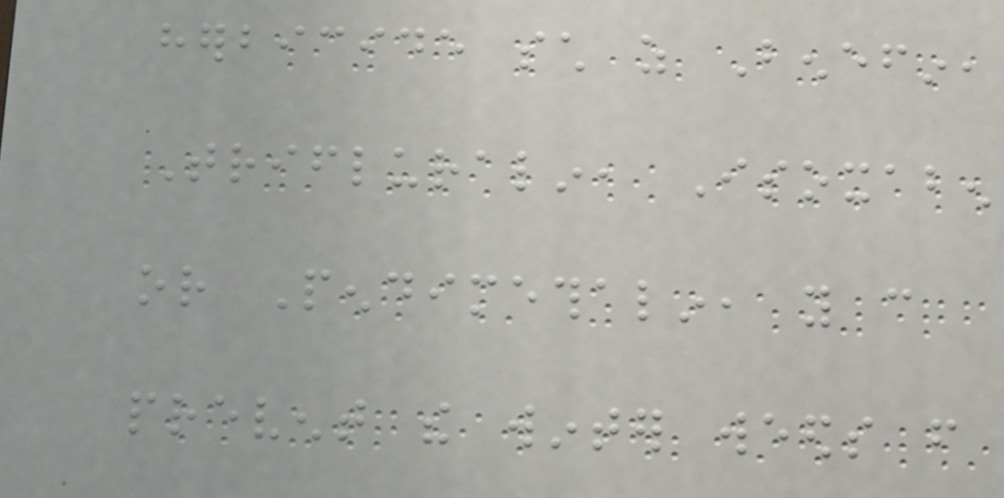herbicide such as Benefin,
Trifluralin, Isoxaben
or Pendimethalin, you can
prevent the winter weeds from
